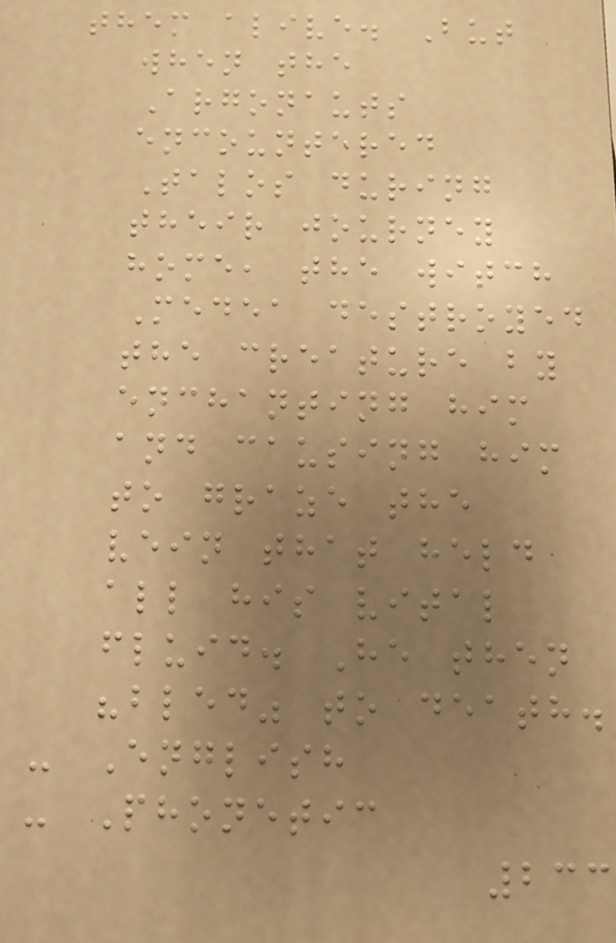them alive. But
when the
Argonauts
encountered
Talos during
their journey
home, the witch
Medea destroyed
the creature by
enchanting him
and causing him
to graze the
vein that held
all his vital
fluid. He then
"bled" to death.
- English
- Phonetic
233
